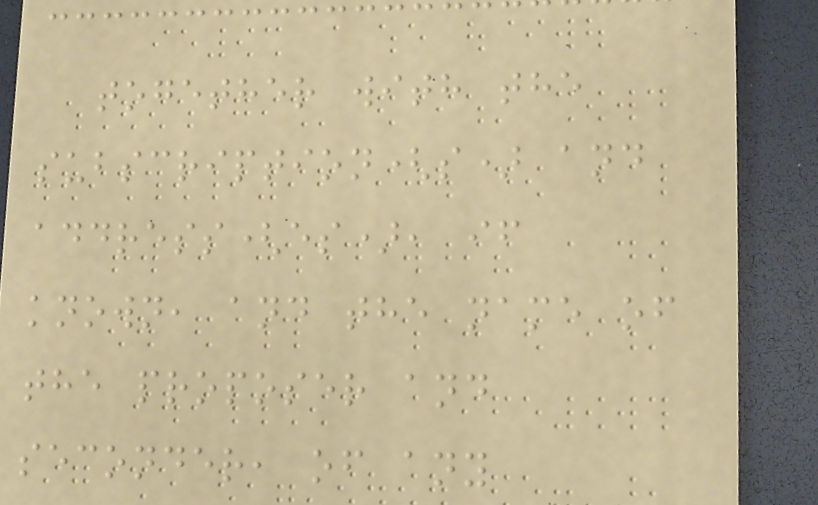together with the
subscription(s) and
address(es), if
known, and the name of
the proposer and
seconder, of any
